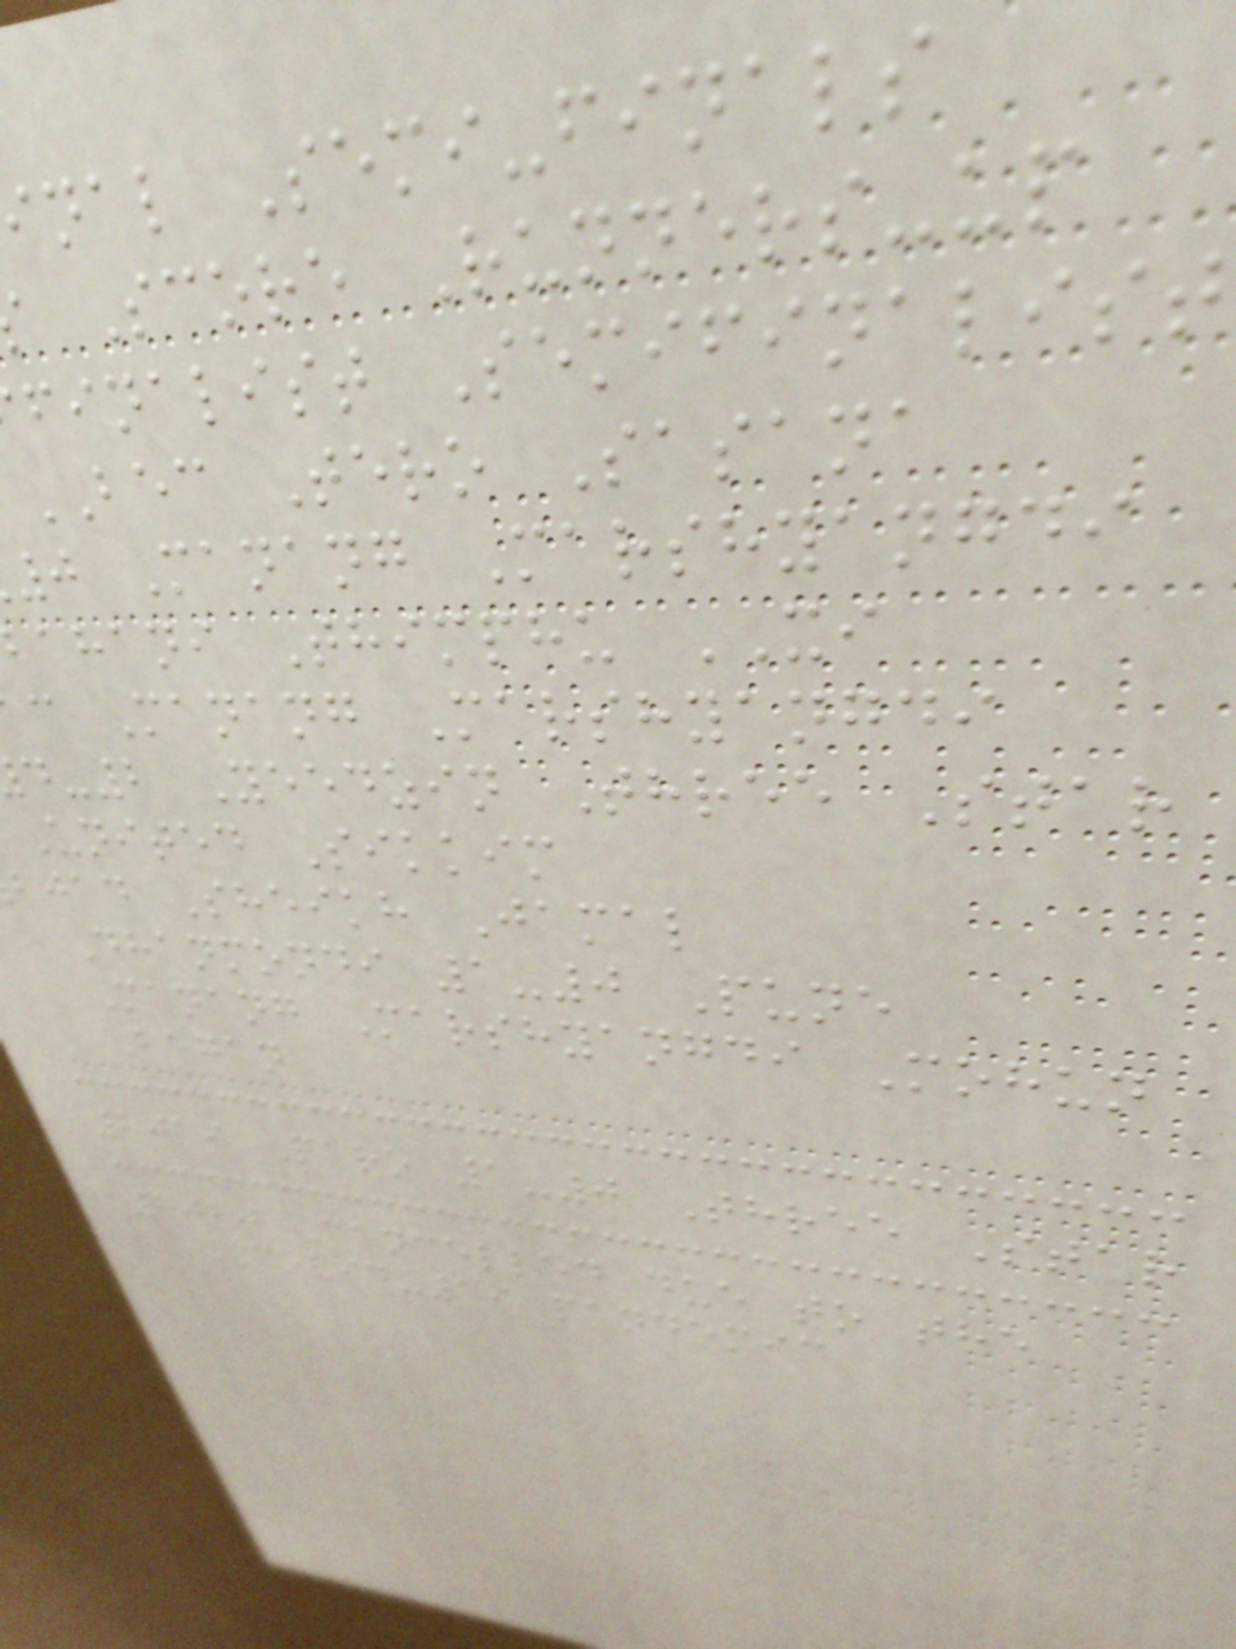nal Semi-finals
Score Runners-up
finalist Semifinalist
BEC Tero Sasana
0 Manang Marshyangdi
ahani Thimphu XI
c Manang Marshyangdi
-2 Yeedzin Three Star
United Sikkim
bjad Sheikh Jamal
Dhanmondi 1-0 Pune
Manang Marshyangdi Mohun
Bagan
2019 Paro 1-0 Three Star
2020 Cancelled due to the
COVID-19 pandemic
